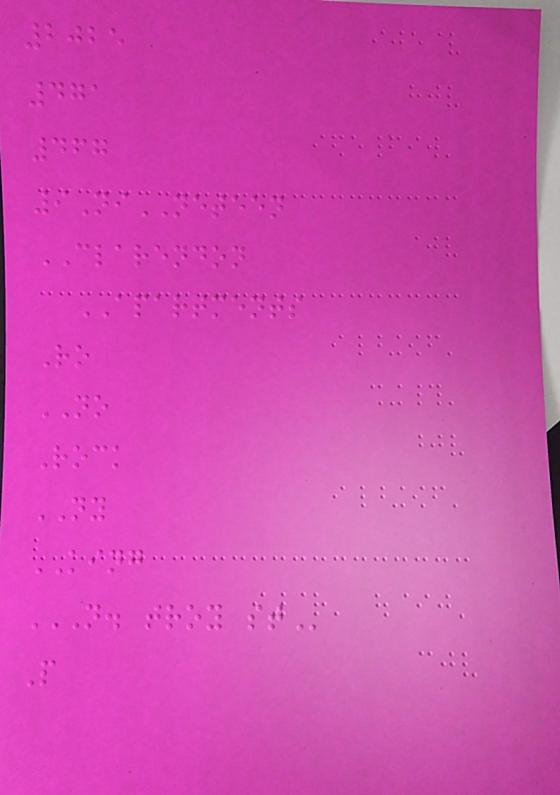2025
471
467
9NiNETEEN
CLARENDON
APARTMENTS
Ro
NO
Rock
NY
KING
N. TROY ST
P
